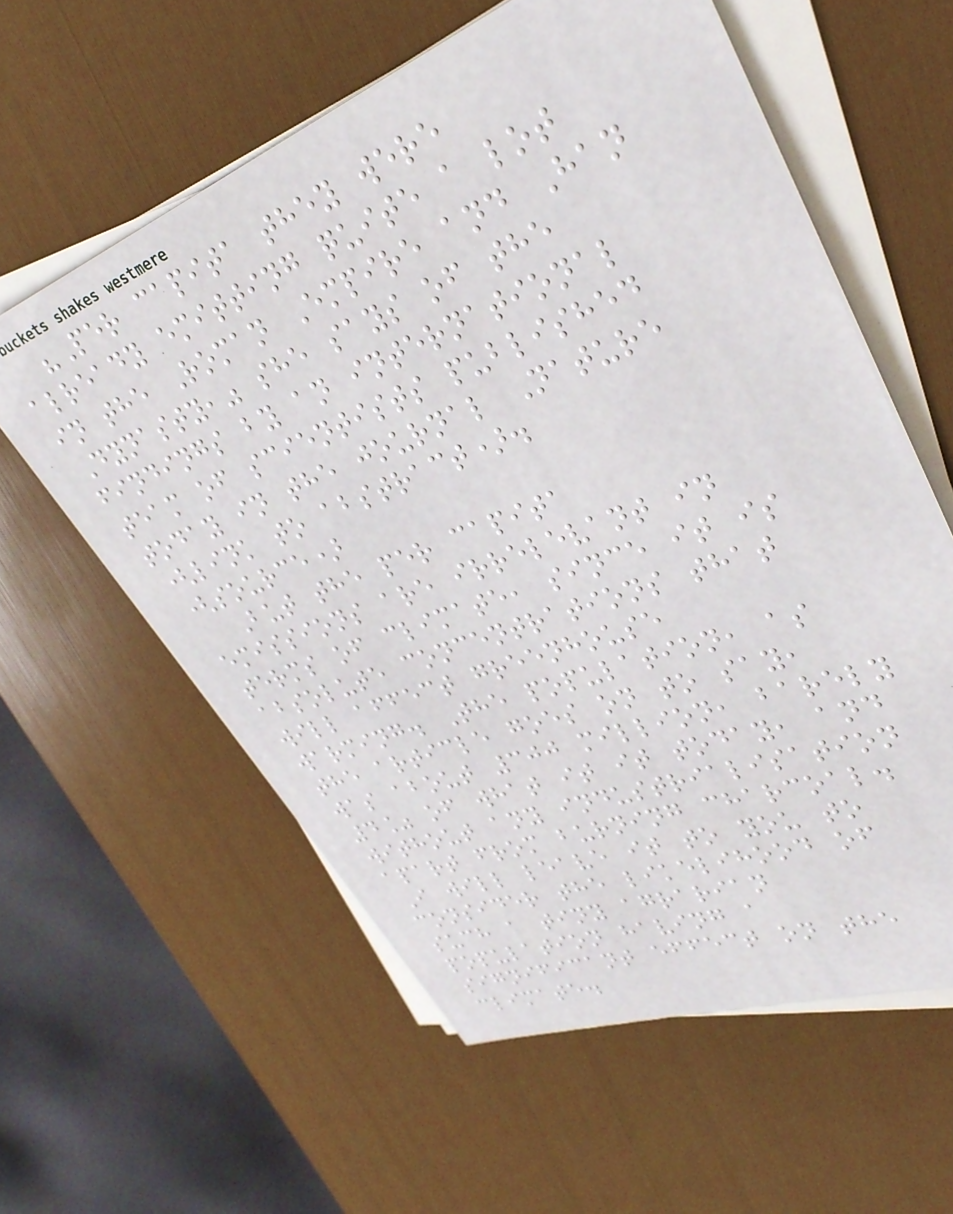"Per capita they were
already emitting quite a lot
in the Roman Empire and Han
Dynasty," she says of the
findings by an international
team of scientists published
today in the journal Nature
(link to abstract).
(source)
But the per capita
emissions are irrelevant in
terms of climate, since it is
absolute concentrations that
will affect greenhouse
warming. The population, as
the article goes on to say,
was about 300 million, barely
4% of what it it today, and
without any industrialisation
apart from burning charcoal.
I will leave it to you to
consider the likelihood of
such a tiny agrarian
population having a
significant effect on the
climate.
